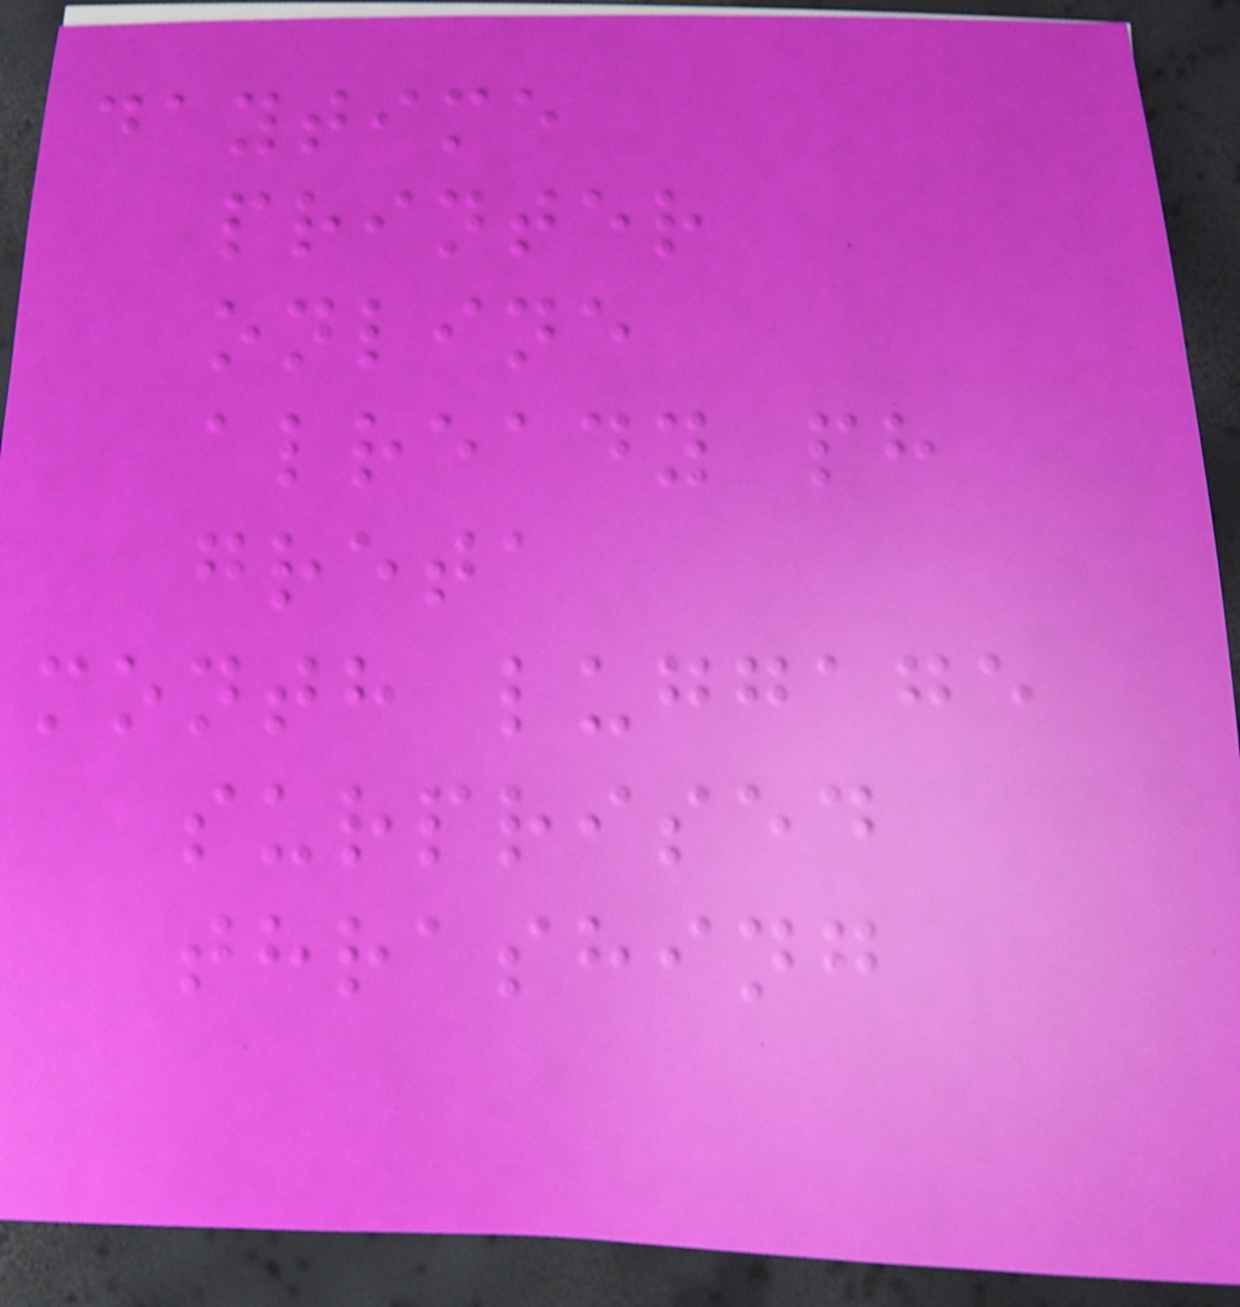daytime
printer
online
already ph
greta
month luggage
surprised
thrashing
